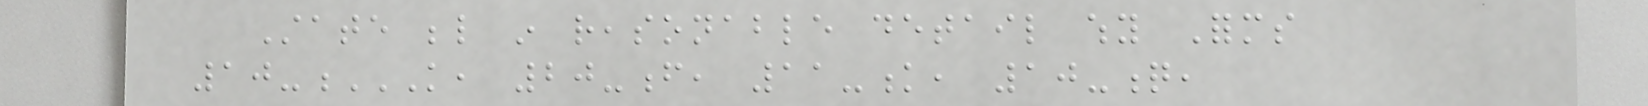State below in reasonable detail why Forms
10-K, 20-F, 11-K, 10-Q,
